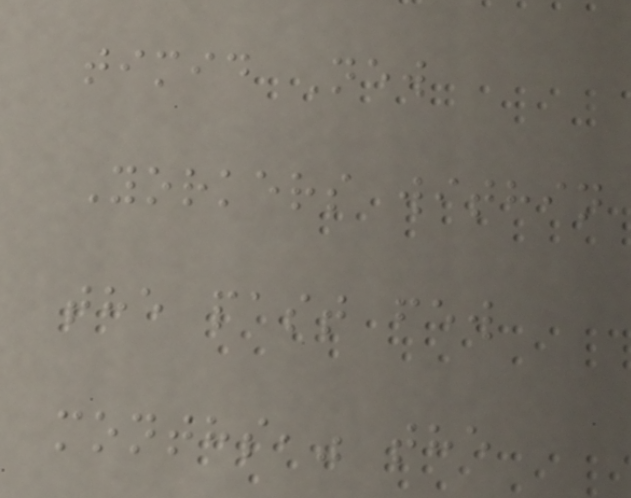timid New
Yorkers within
the past few
months," the
